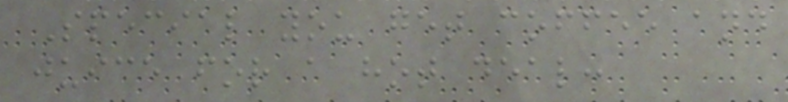Special you get coffee and
juice for a hot deal:
